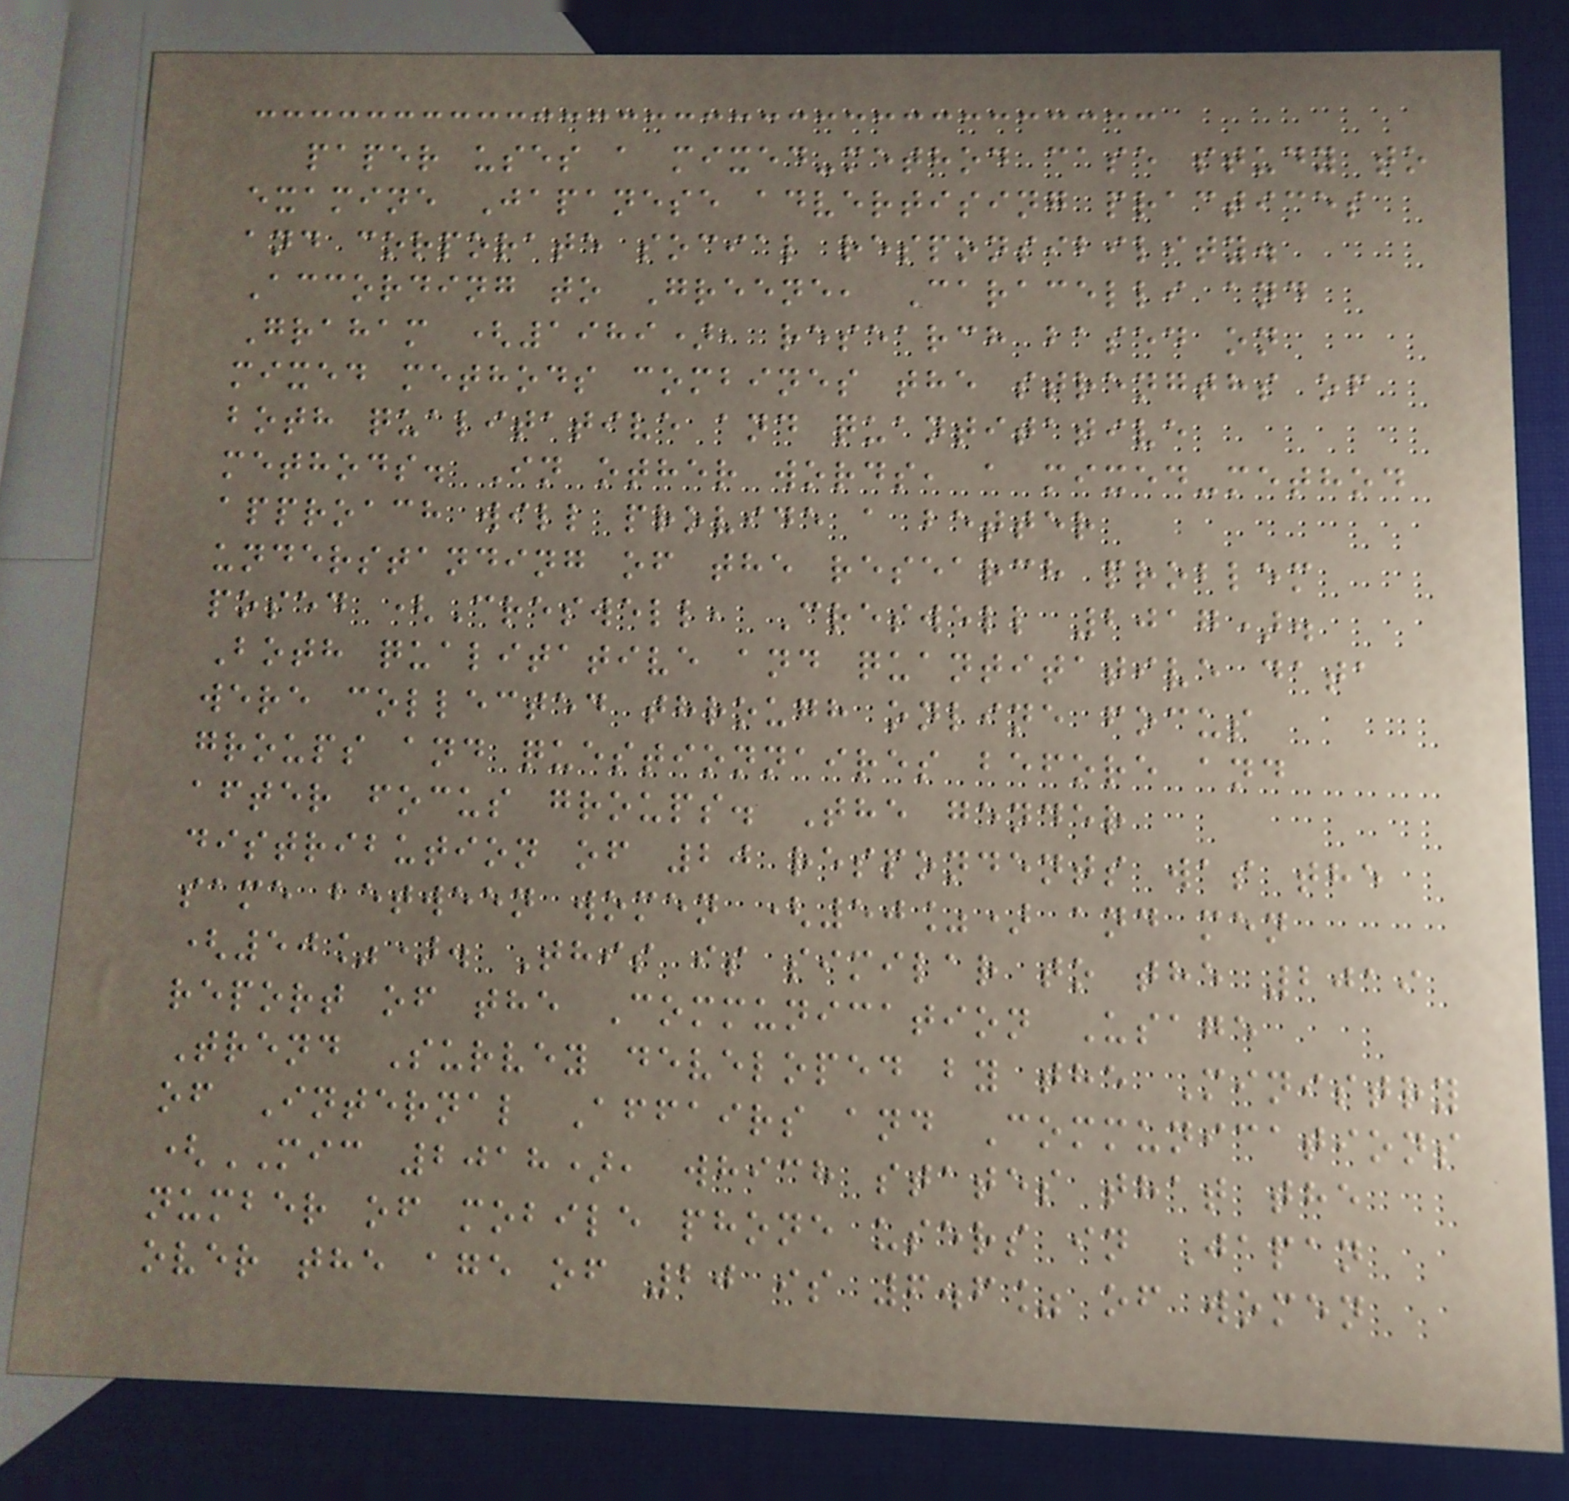paper uses a mixed-method case study to
examine Japanese advertising practices
and corporate social responsibility.
According to Greene, Caracelli and
Graham (1989), research based on
mixed methods combines the strengths of
both qualitative and quantitative
methods. In other words, a mixed-method
approach will provide a better
understanding of the research problem
posed (Creswell, Creswell 2017).
Both qualitative and quantitative data
were collected through online focus
groups and questionnaires before and
after focus groups. The gender
distribution of 20 respondents was the
same between women (50%) and men
(50%). This is similar to the 2019
report of the Communication Usage
Trend Survey developed by the Ministry
of Internal Affairs and Communications
(MIC 2018), which states that the
number of mobile phone users in Japan
over the age of 20 is 6.6% of women
